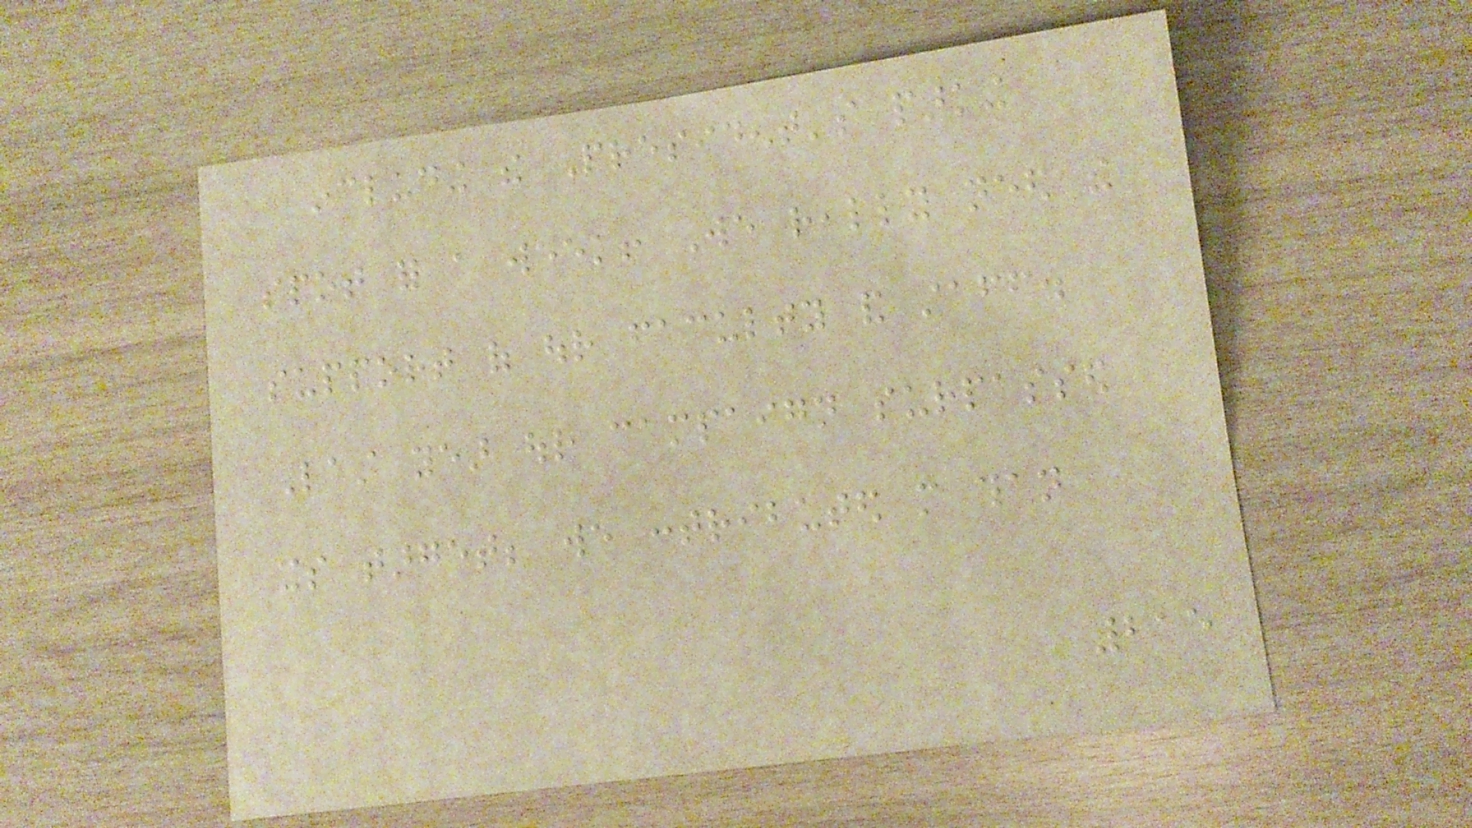including the President's parking
spot for a week! We really need the
support of our faculty and staff.
Last year our campaign surpassed
its target; we contributed more than
215
